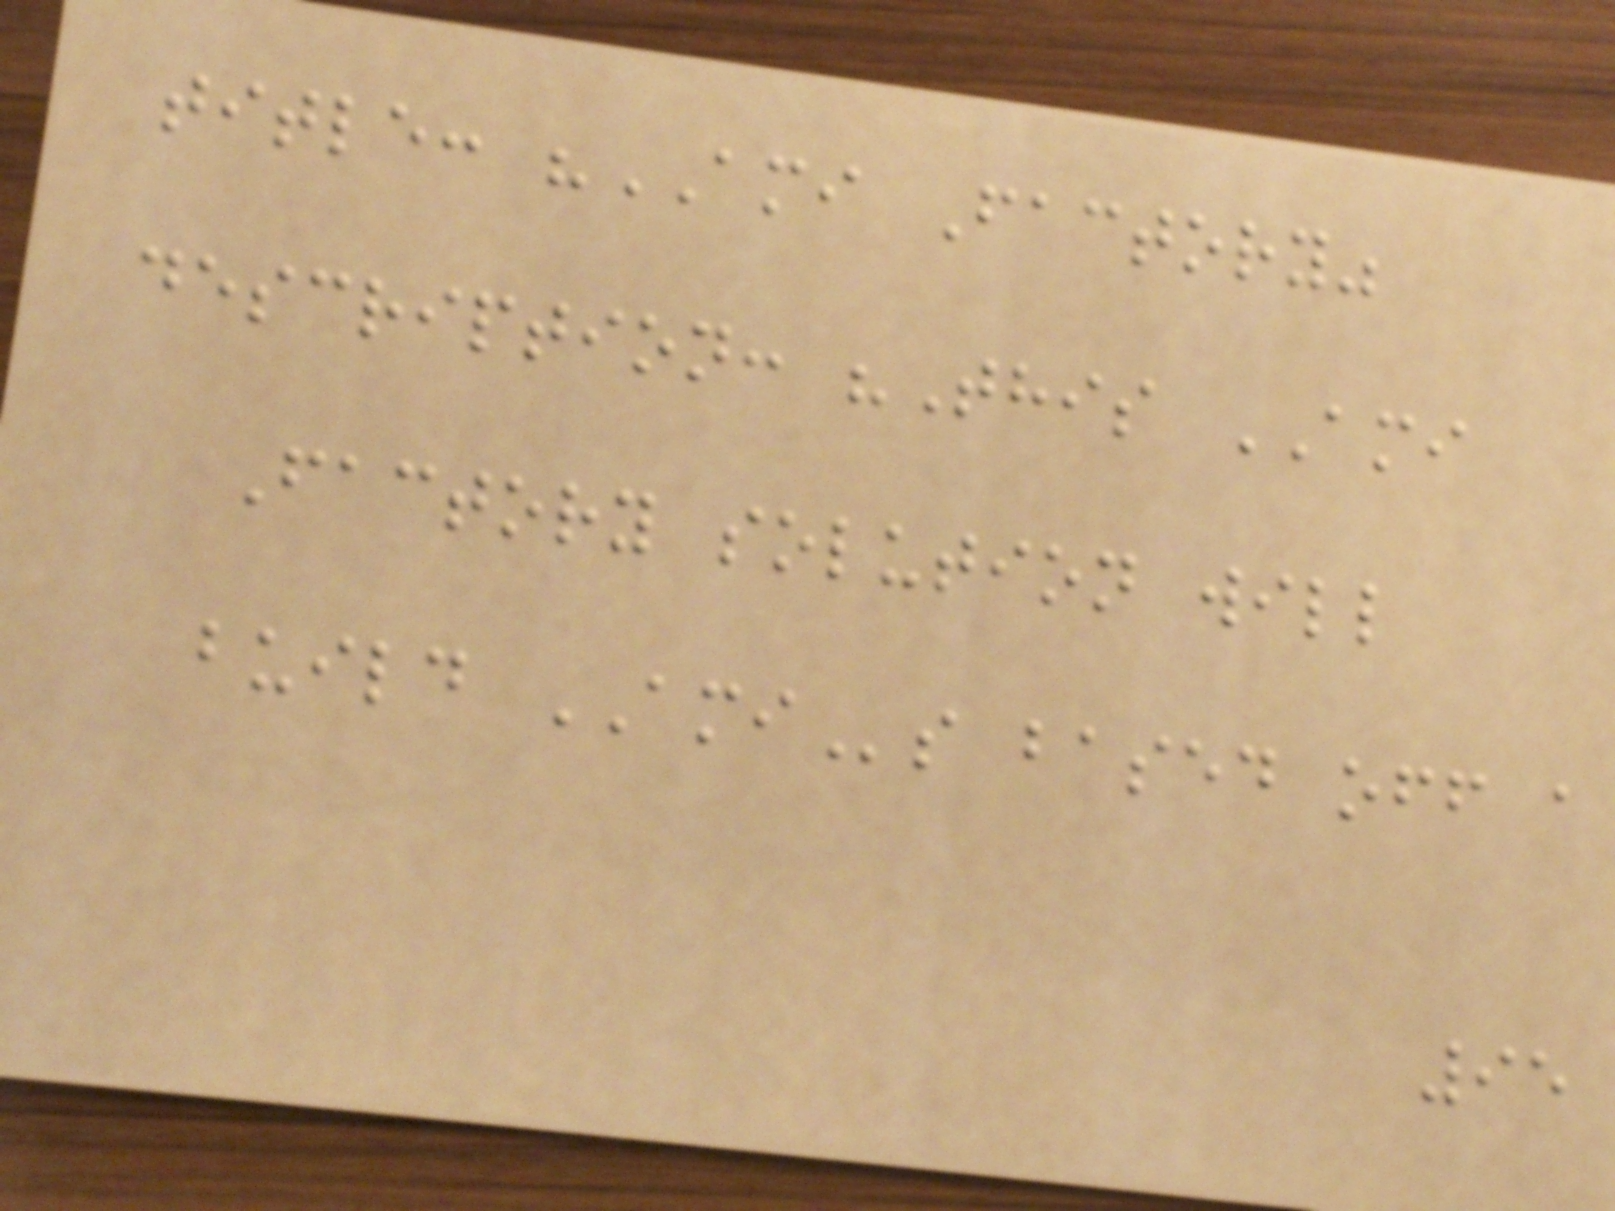title: "AMI Factory"
description: "This AMI
Factory solution will
build AMIs based off a
95
